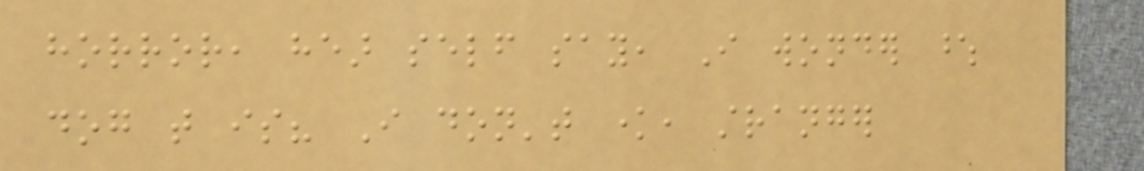horror, hear self say, I wonder whose
dog that is? I don't know, stranger
